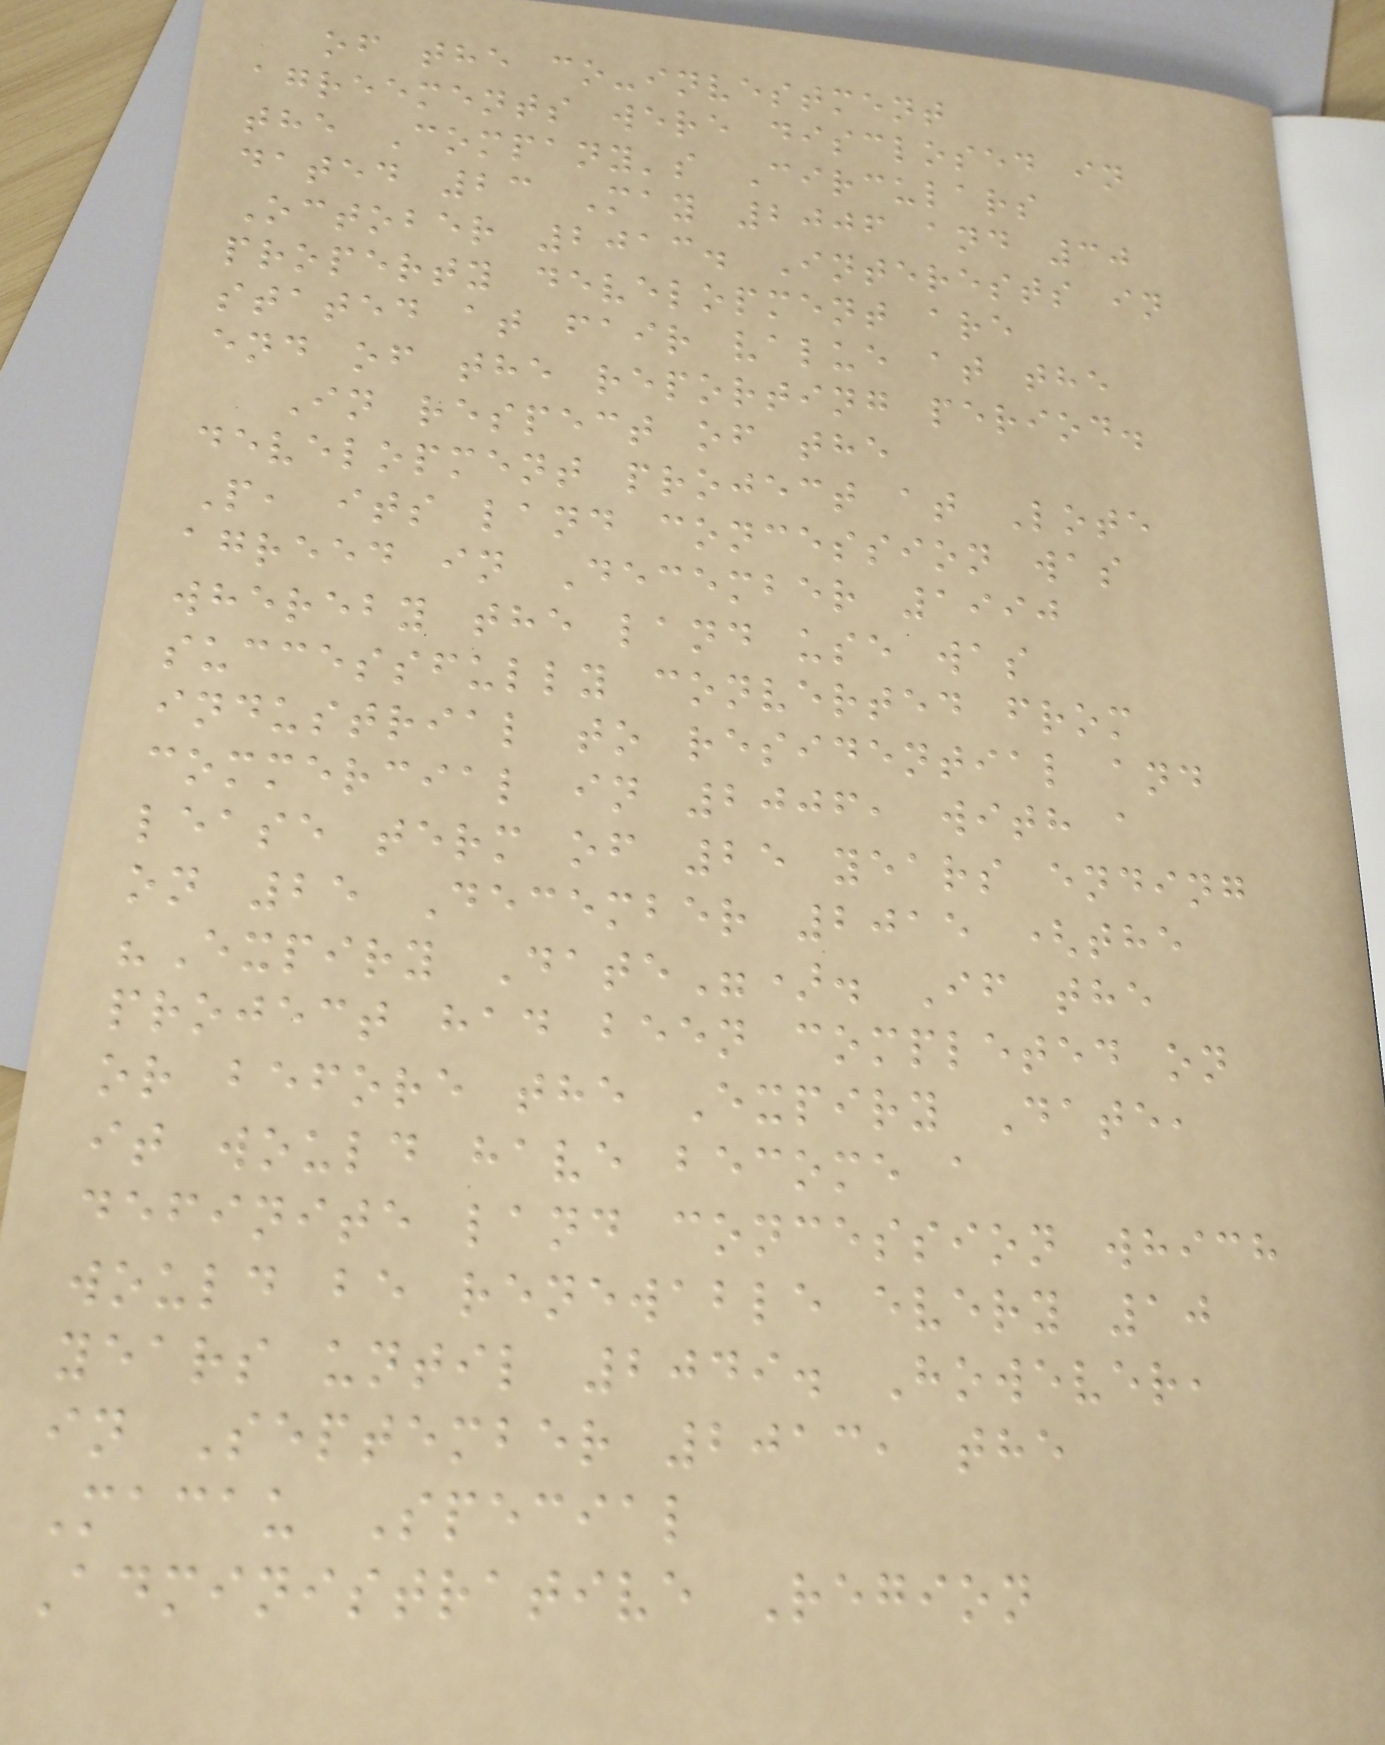of the co-investment
agreements were disclosed in
the Company's Circulars
dated 23 May 2006 and 30
October 2013. Interests in
property development are
stated at fair value at the
end of the reporting period.
In respect of the
development project at Lote
P, its land concession was
agreed in December 1990
whereby the land use was
successfully converted from
industrial to residential and
commercial in 2006, with a
lease term of 25 years ending
on 25 December 2015 (the
"Expiry Date"). If the
project had been completed on
or before the Expiry Date,
it would have become a
definite land concession which
would be renewable every 10
years until 2049. However,
in September 2013, the
Macau Special
Administrative Region
